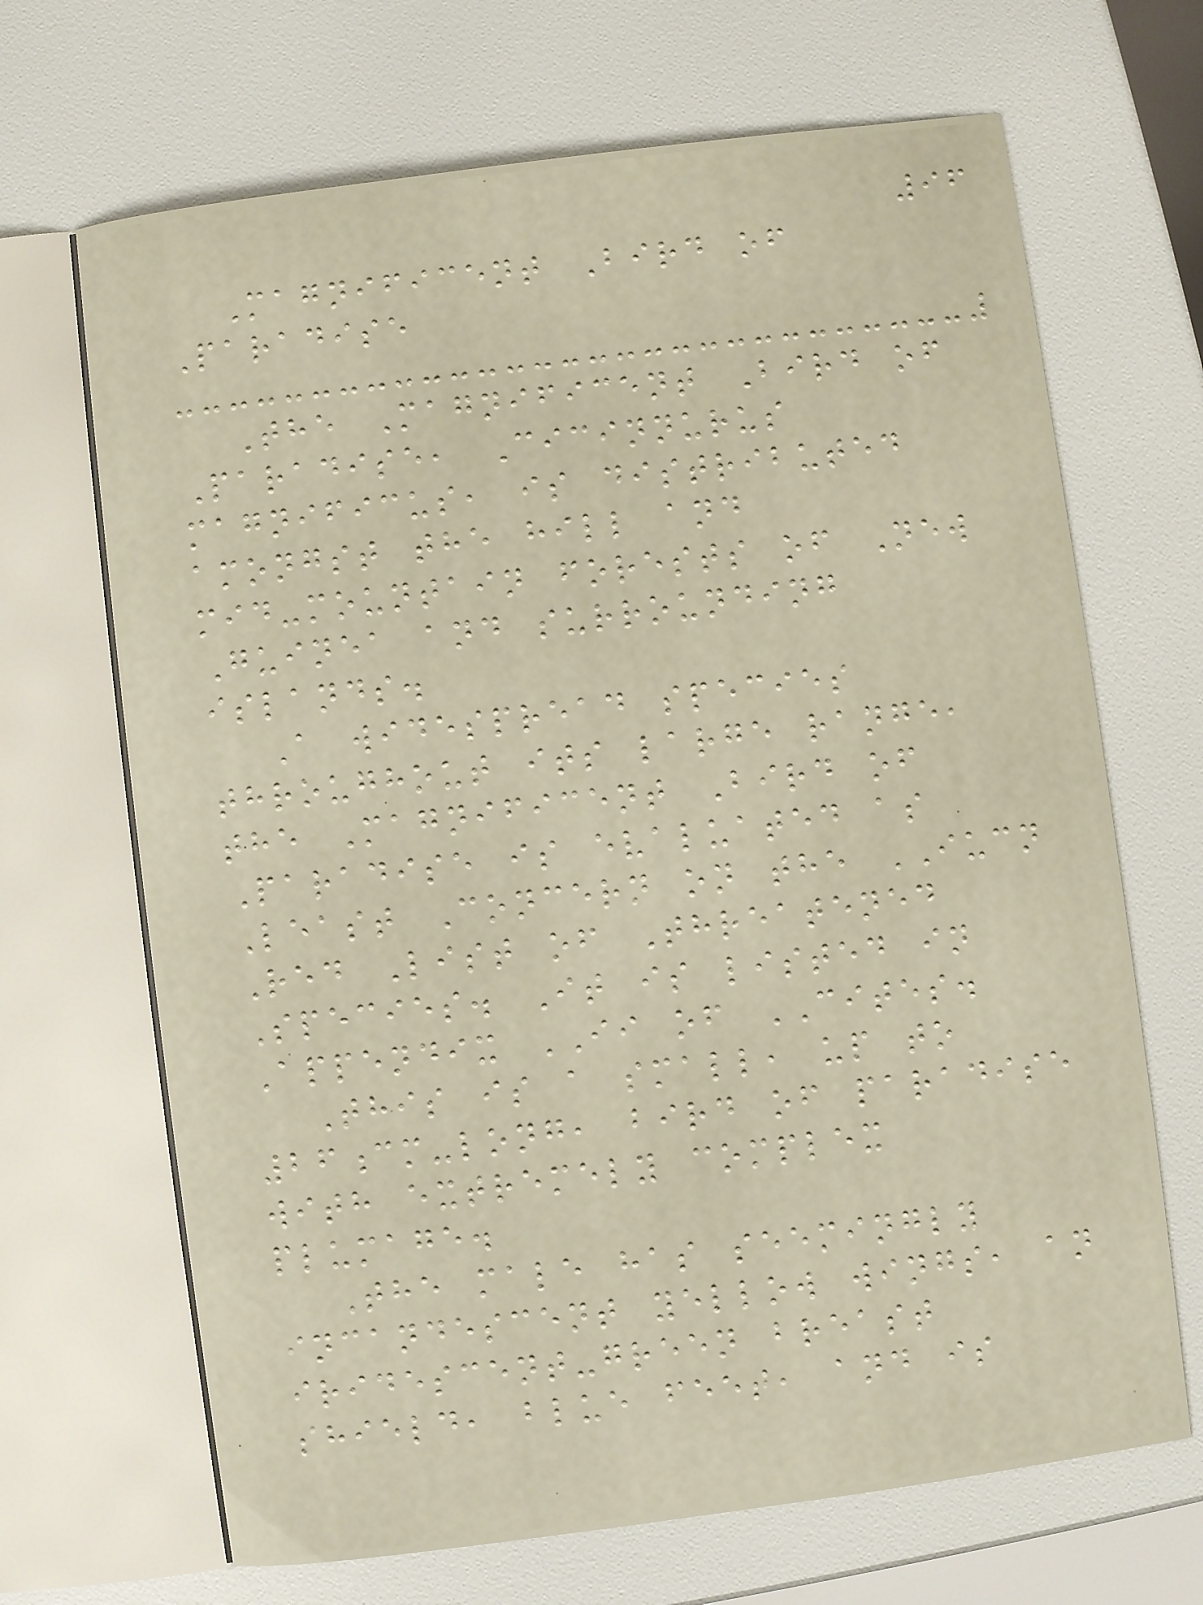96
Magnificent Bird of
Paradise
The Magnificent Bird of
Paradise, Cicinnurus
magnificus, is distributed
amongst the hill and
mid-mountain forests of New
Guinea and surrounding
islands.
A widespread species
throughout its large range,
the Magnificent Bird of
Paradise is evaluated as
Least Concern on the IUCN
Red List of Threatened
Species. It is listed in
Appendix II of CITES.
This is a small, up to
26cm-long, bird of paradise
with extremely complex
plumage.
The male has seemingly
incandescent yellow wings, an
iridescent-green breast
shield, blue feet, and is
